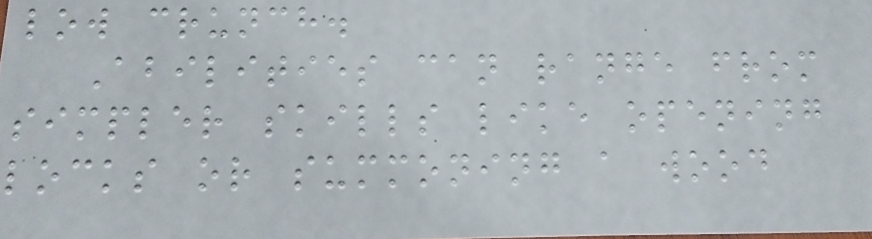low crunch.
Abilities can range from
simpler skills like opening
locks or summoning a wood
